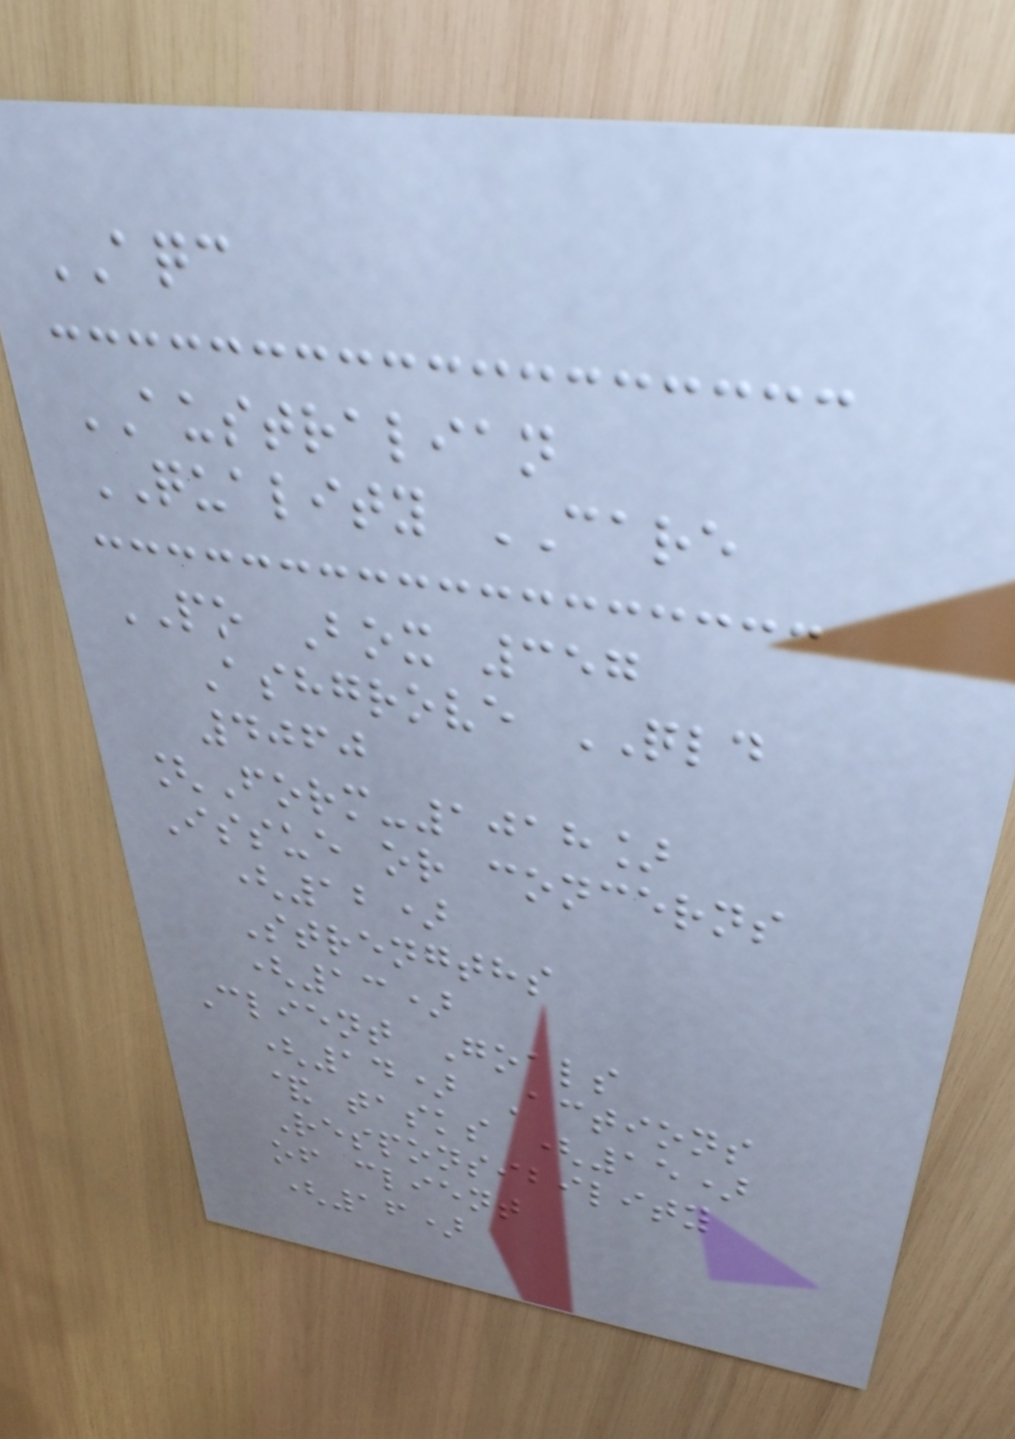AQC
AUSTRALIAN
QUALITY CARE
PO Box 357
Ashgrove QLD
4060
[Form-1018]
Issue or concerns
(12)
Strengths
(13)
Client Goals
(14) Actions
& tasks (15)
Responsibility
of client
(16)
